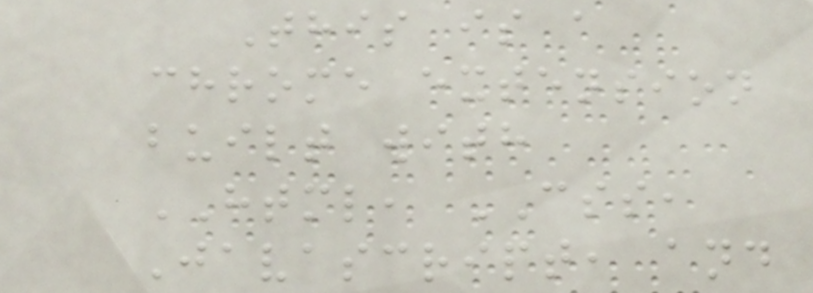This is a
chrome extension
built with
HTML, CSS,
Javascript, and
